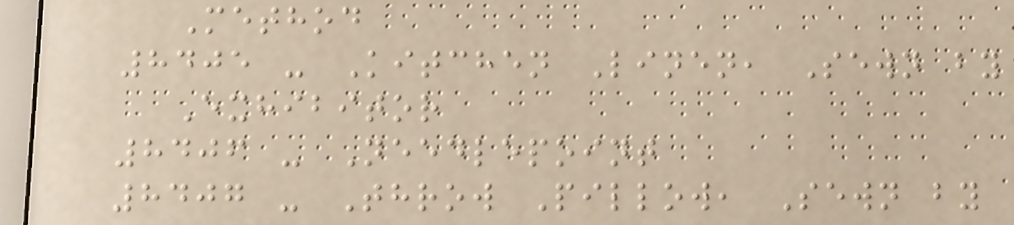Method
8405 - Kitchen Linen, Sewn by
Exhibitor
8406 - Needlepoint
8407 - Throw Pillow, Sewn by
